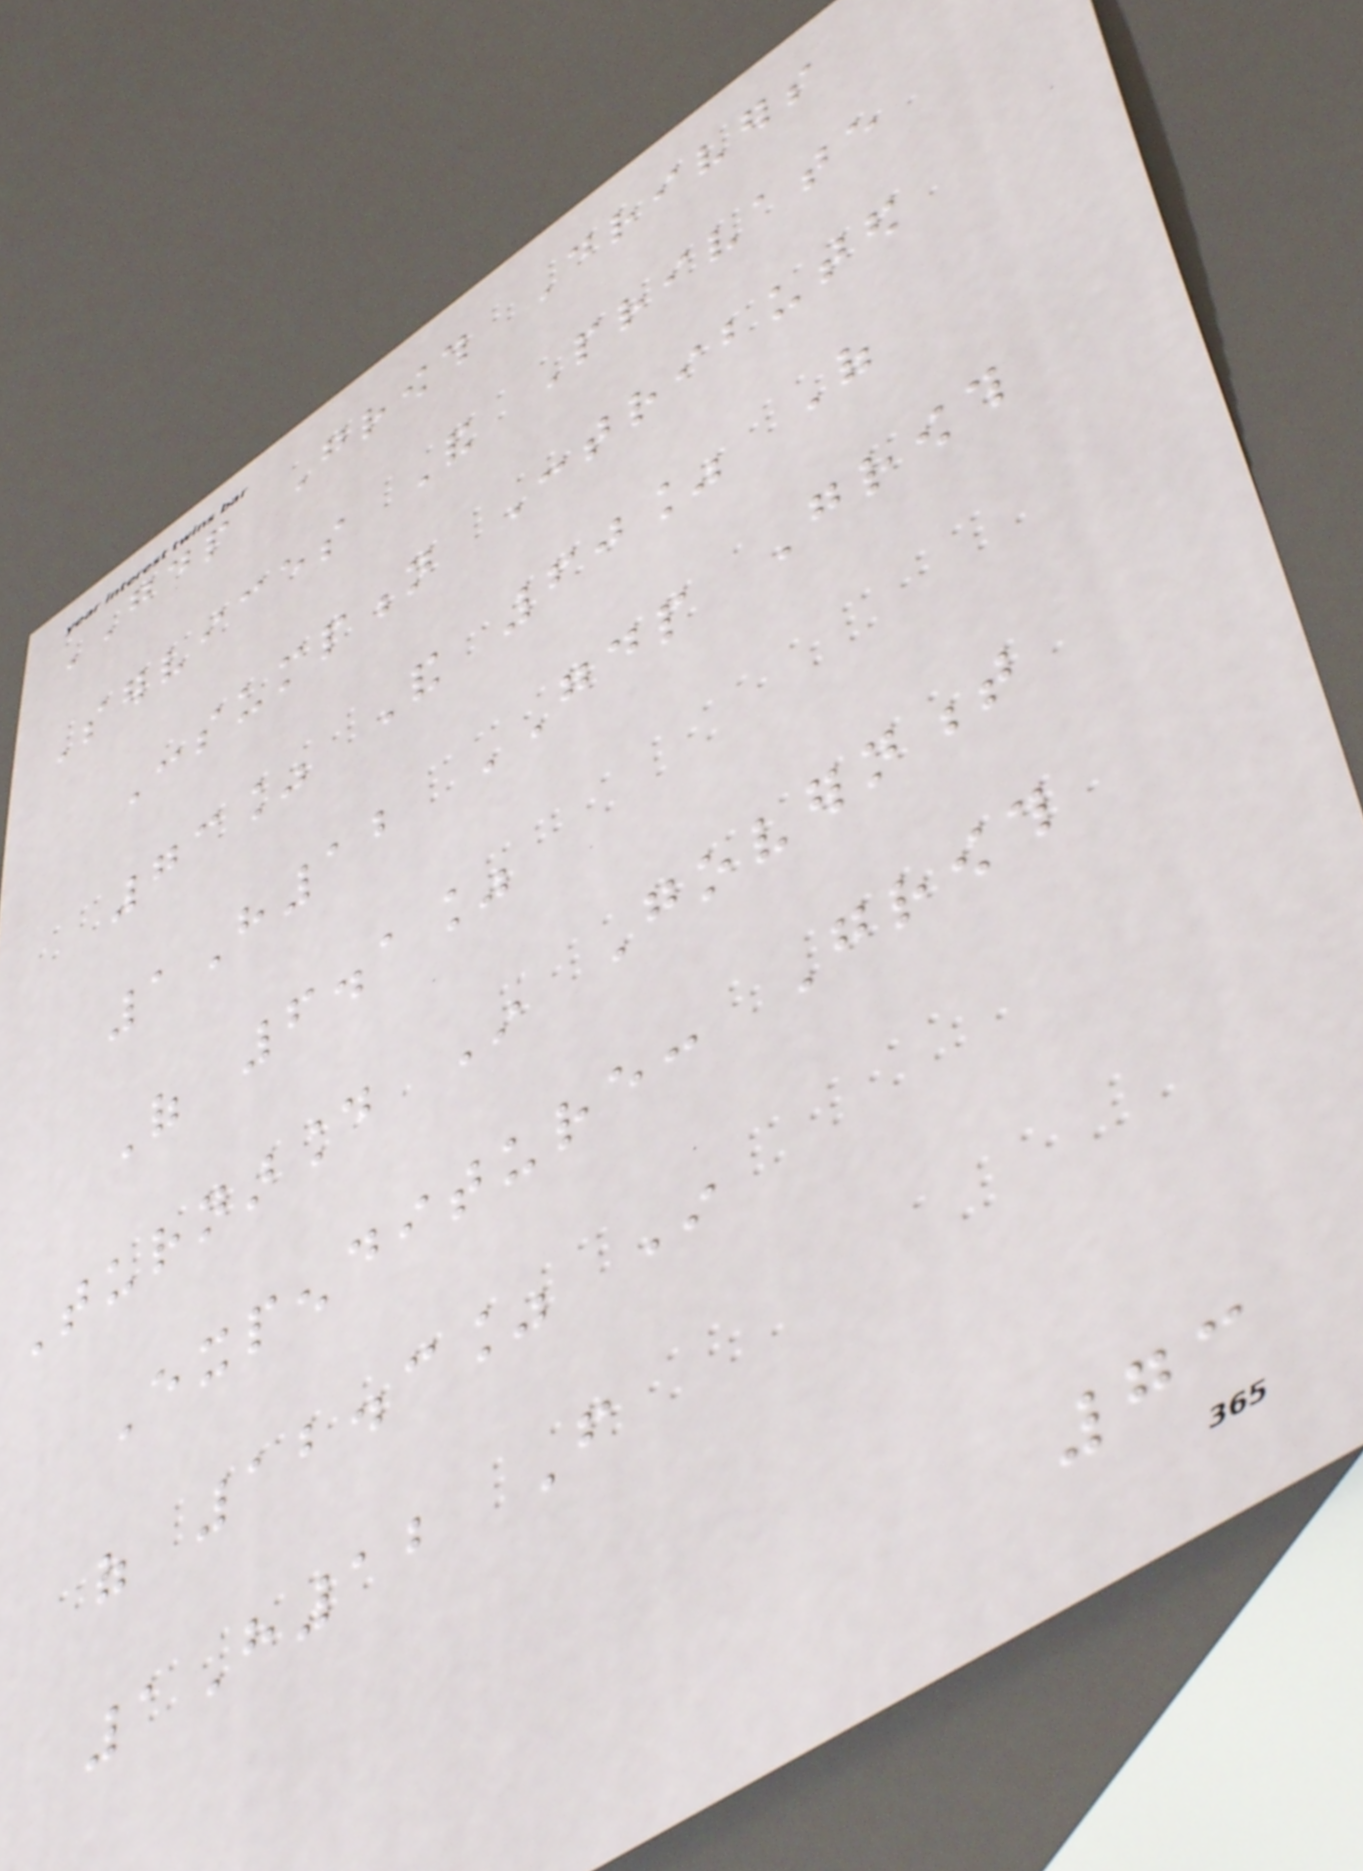GDP Growth Drivers
Services And Private
Consumption Contributed
73% And 60% Of
1H12 GDP Growth
Of 6.1%
Turnaround In Government
Expenditure: Growth
of 12.3% In
1H12 From
73
